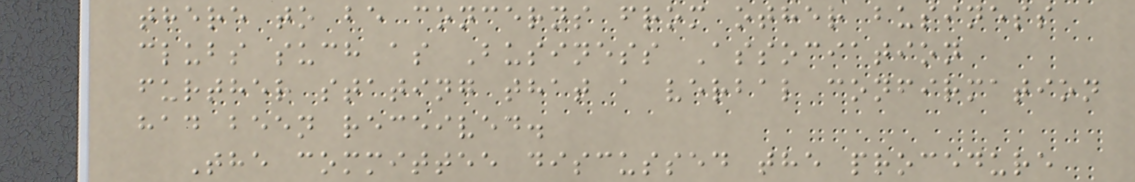there to be concerns from other business
clubs such as Business Association
further stating that a verbal confirmation
had been received.
The committee discussed the procedure
